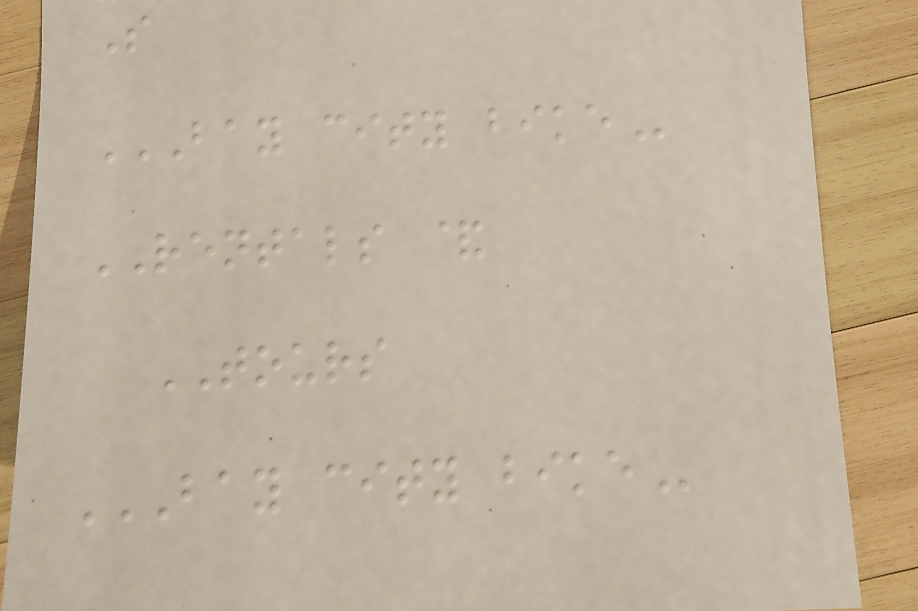S
BAY CITY BIKE
RENTALS &
TOURS
BAY CITY BIKE
